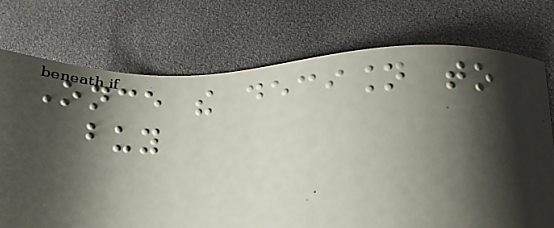Once the decision to
buy
